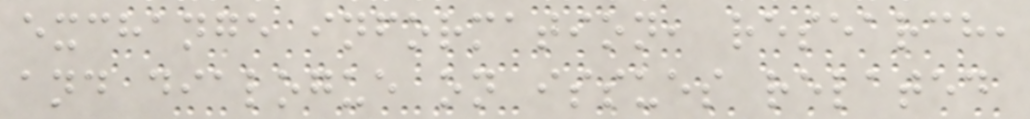exchange information, research,
and dialogue on issues related
